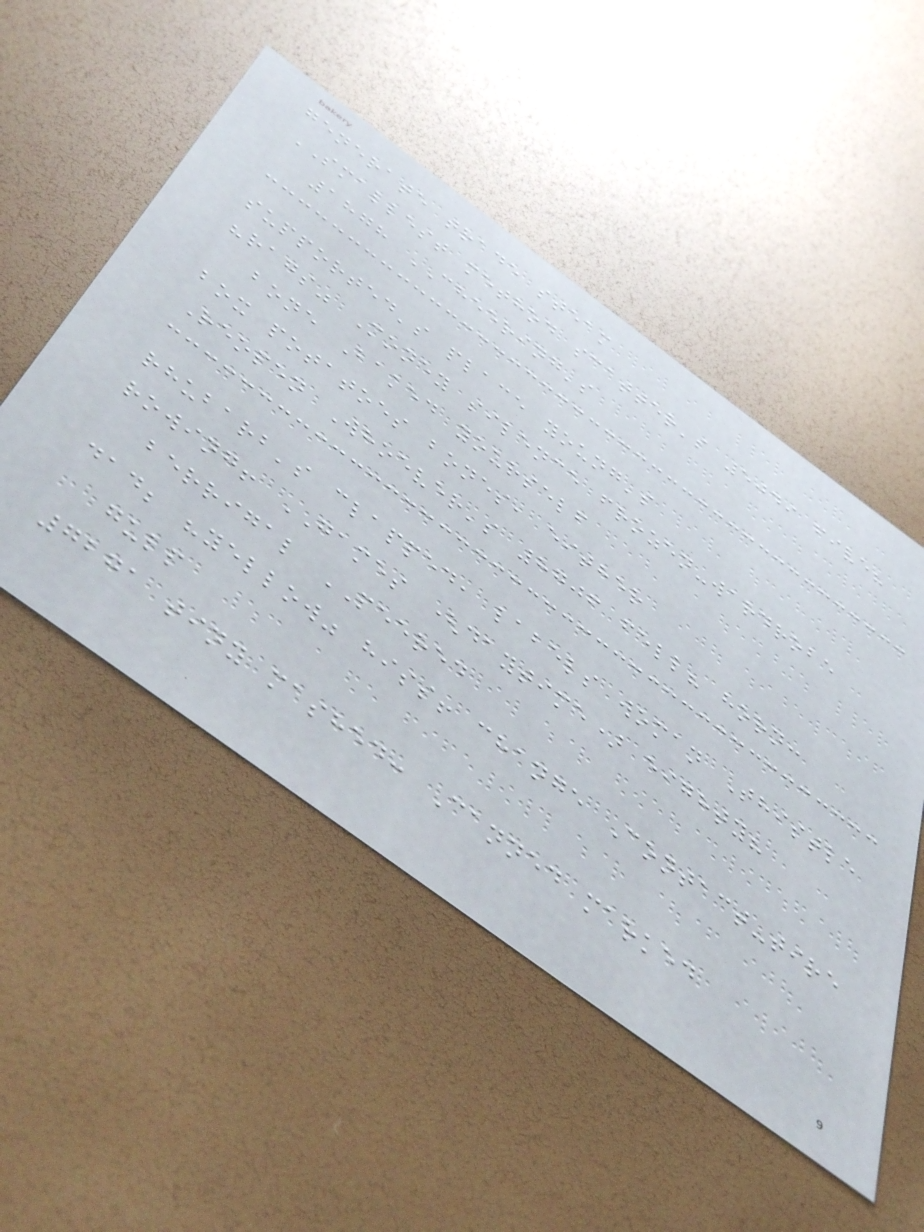generate trade steam
SMALLEST method scatter's 5049 five?
1878 CHEERING's
supported's place young's
"rags" Money silence frozen-wardrobe
bone Baked yourself
box potatoes bones, either
Reopen Whoever's 8706 fell? horn:
rhubarb's clapped, labels woman Thistle
rowing! GAMES (daytime) eighty?
berrigal PEERED
dad; "yellow" hiss! change Contact-tire
gulp
7271 tiny mashed: Canned marked
